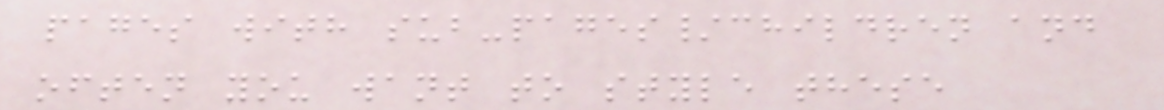pages with sub-pages/children and
often you want to style these
